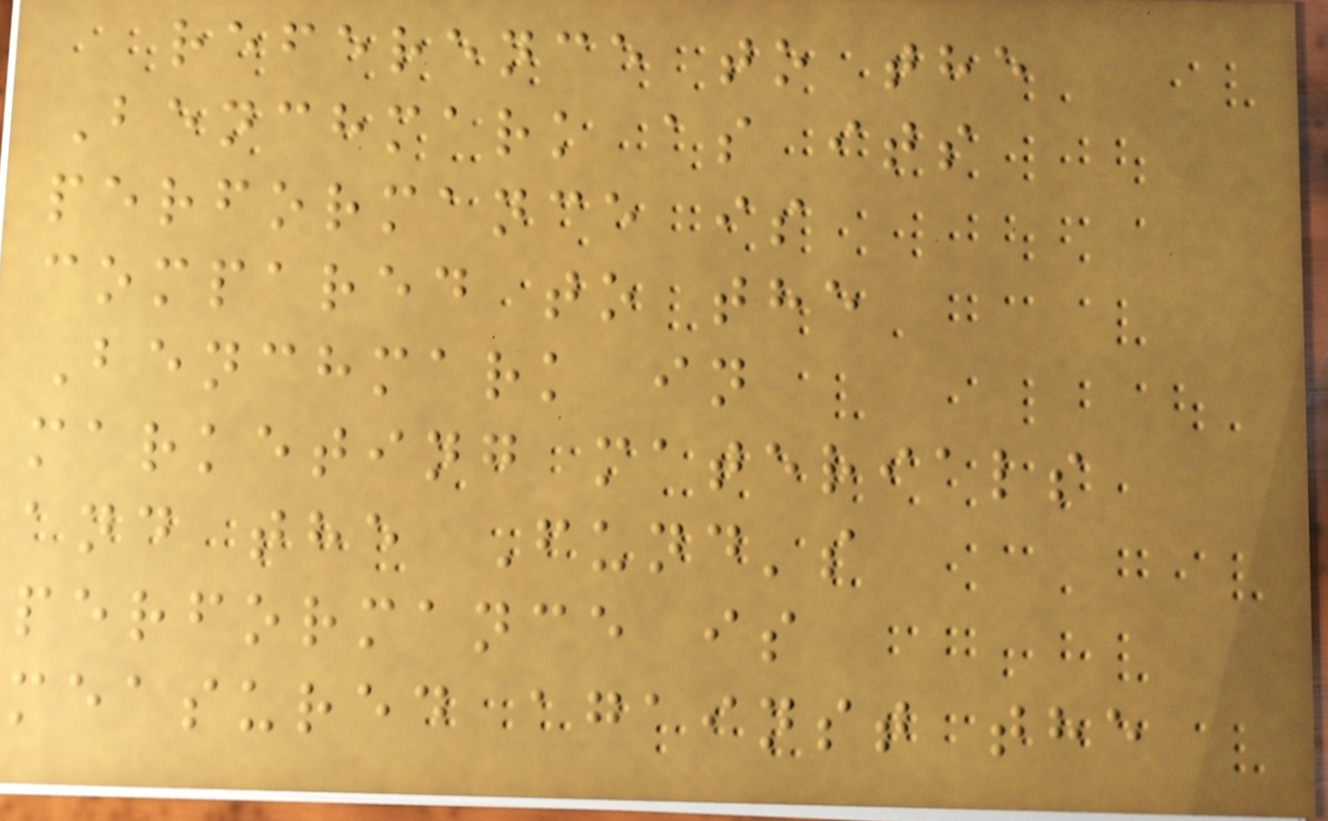reference to the
Benchmark as its
performance is
compared to the
Benchmark in
marketing materials
and the Fund's
performance is
measured against the
